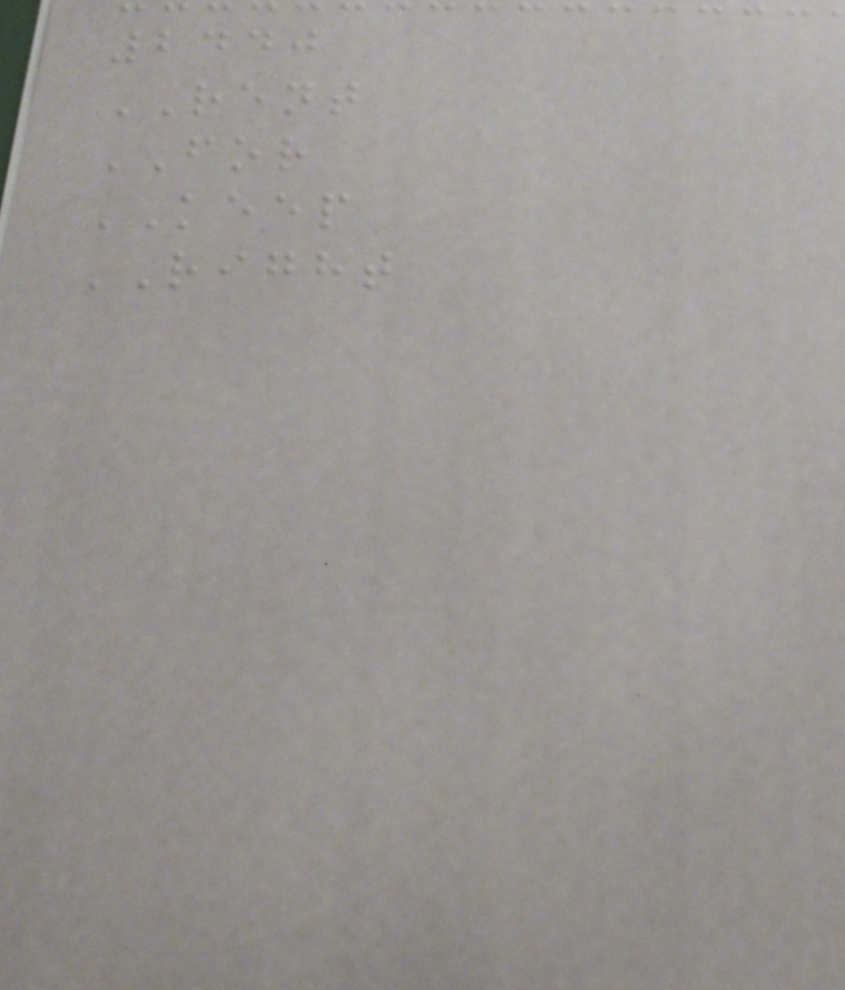2440
RENT
FOR
KEEP
RIGHT
